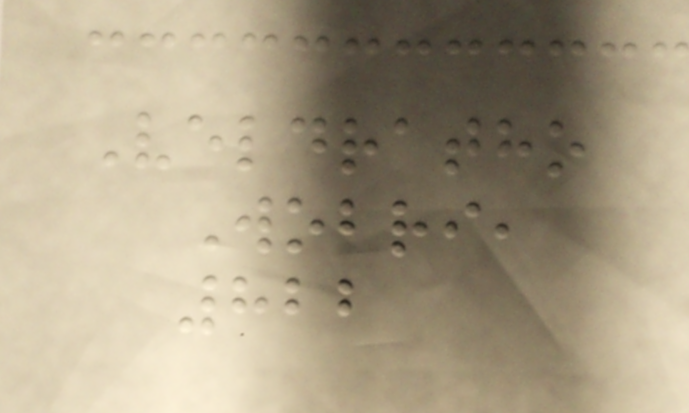Veldratho
Wobri,
822
